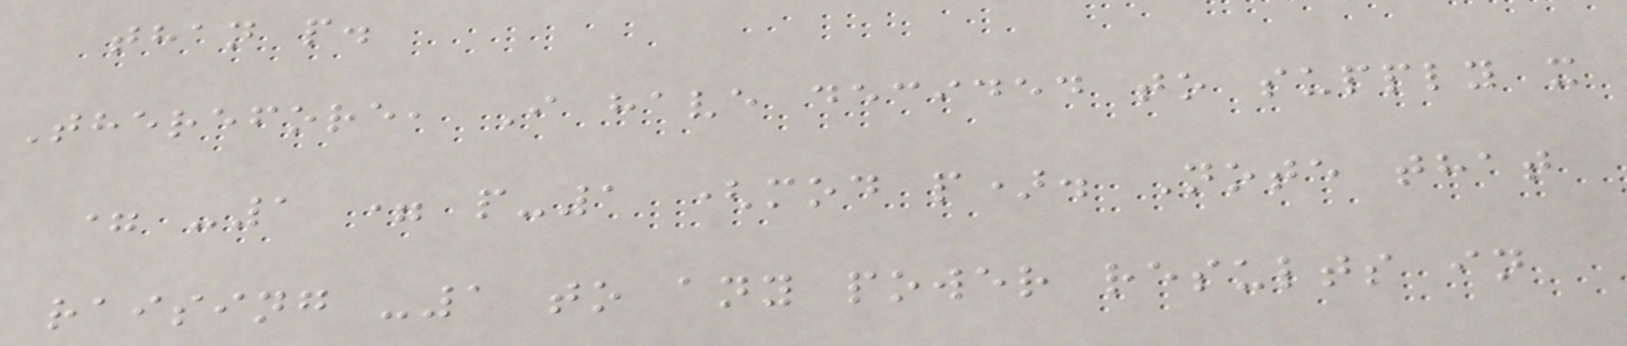than p.
Therefore, I have decided to supply x
= -1 = p-1 (mod p). Note that
raising -1 to any power results in
